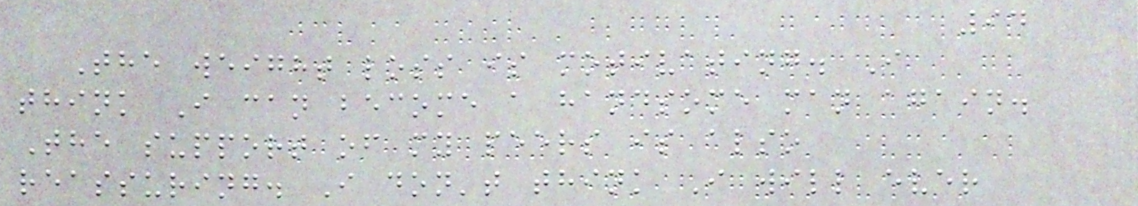94
The weight loss is motivating. I
think I can become a handsome man again.
The support of my peers is also
reassuring. I don't think I will ever
